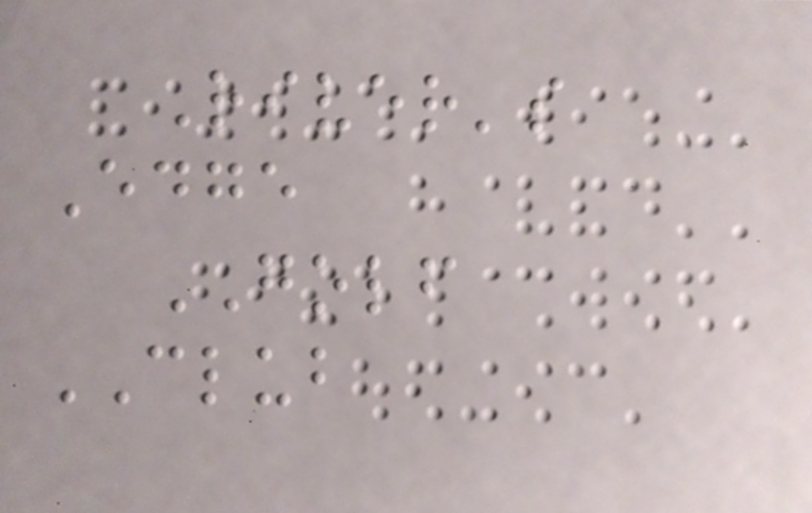River's
Edge
GOLF
CLUB
